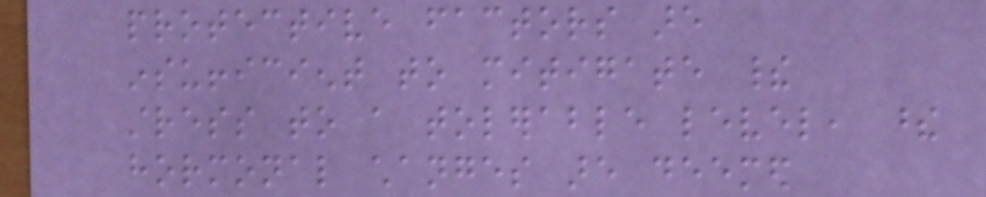protective factors are
insufficient to mitigate their
stress to a tolerable level, these
hormonal changes are deemed
